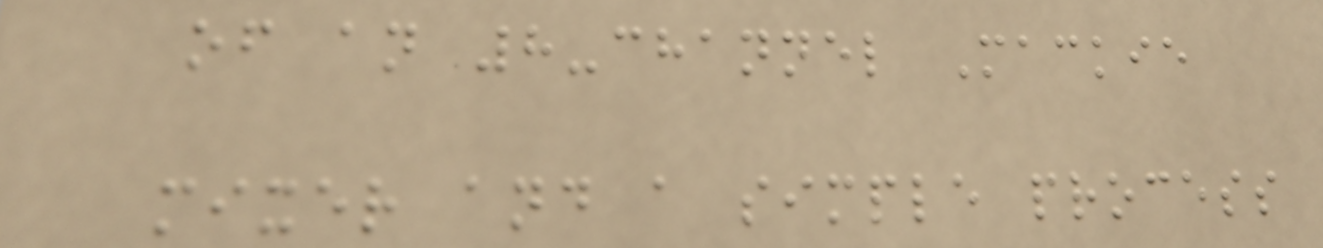of an 8-channel Mackie
mixer and a simple process
